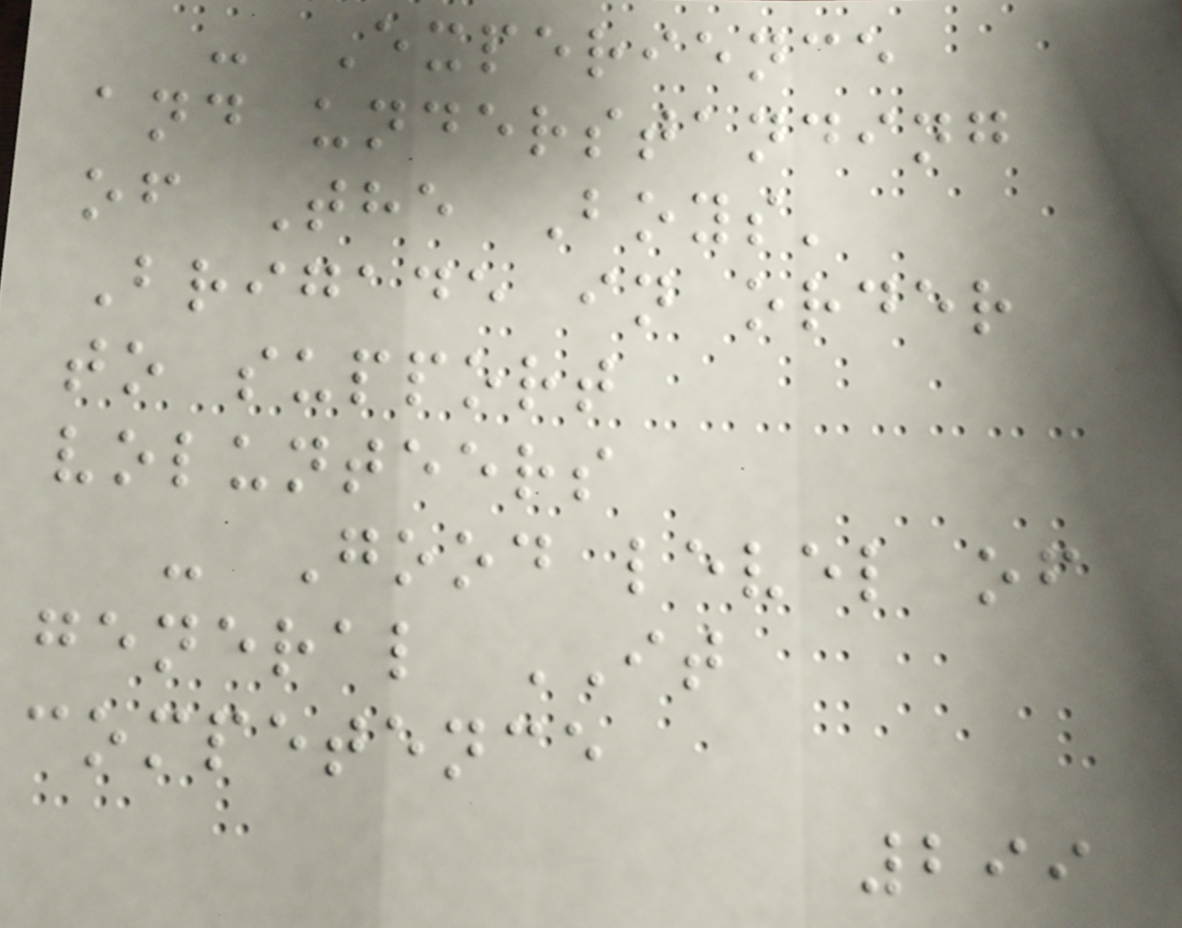- Experience
and understanding
of The Boys'
Brigade in order
to support
volunteers
- Good level of
general IT
competence
299
